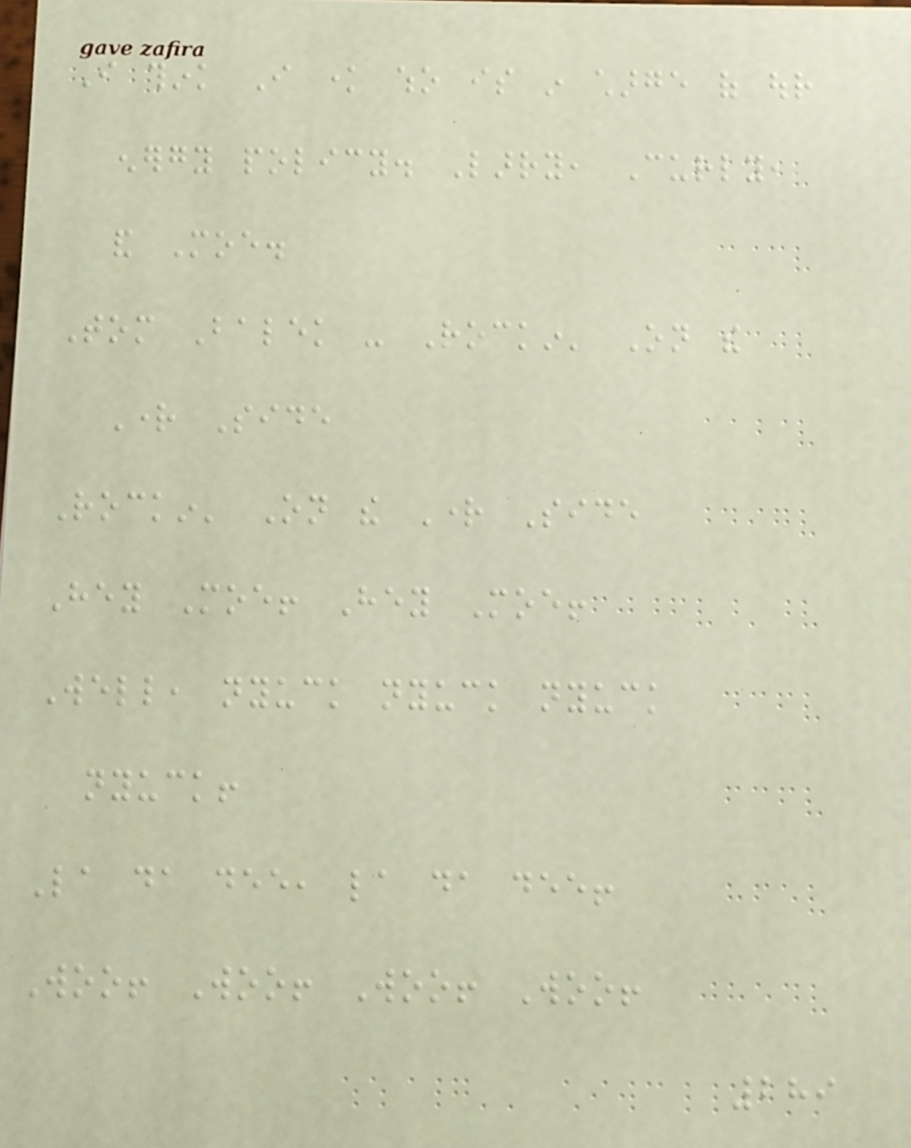I think I know who is in charge of our
energy policy. Larry, Curly,
and Moe.
Tom Balek - Rockin' On the
Right Side
Rockin' On the Right Side
Hey Moe! Hey Moe!
Well, nyuck nyuck nyuck
nyuck!
La da dee, la da dee!
Woo! Woo! Woo! Woo!
289
